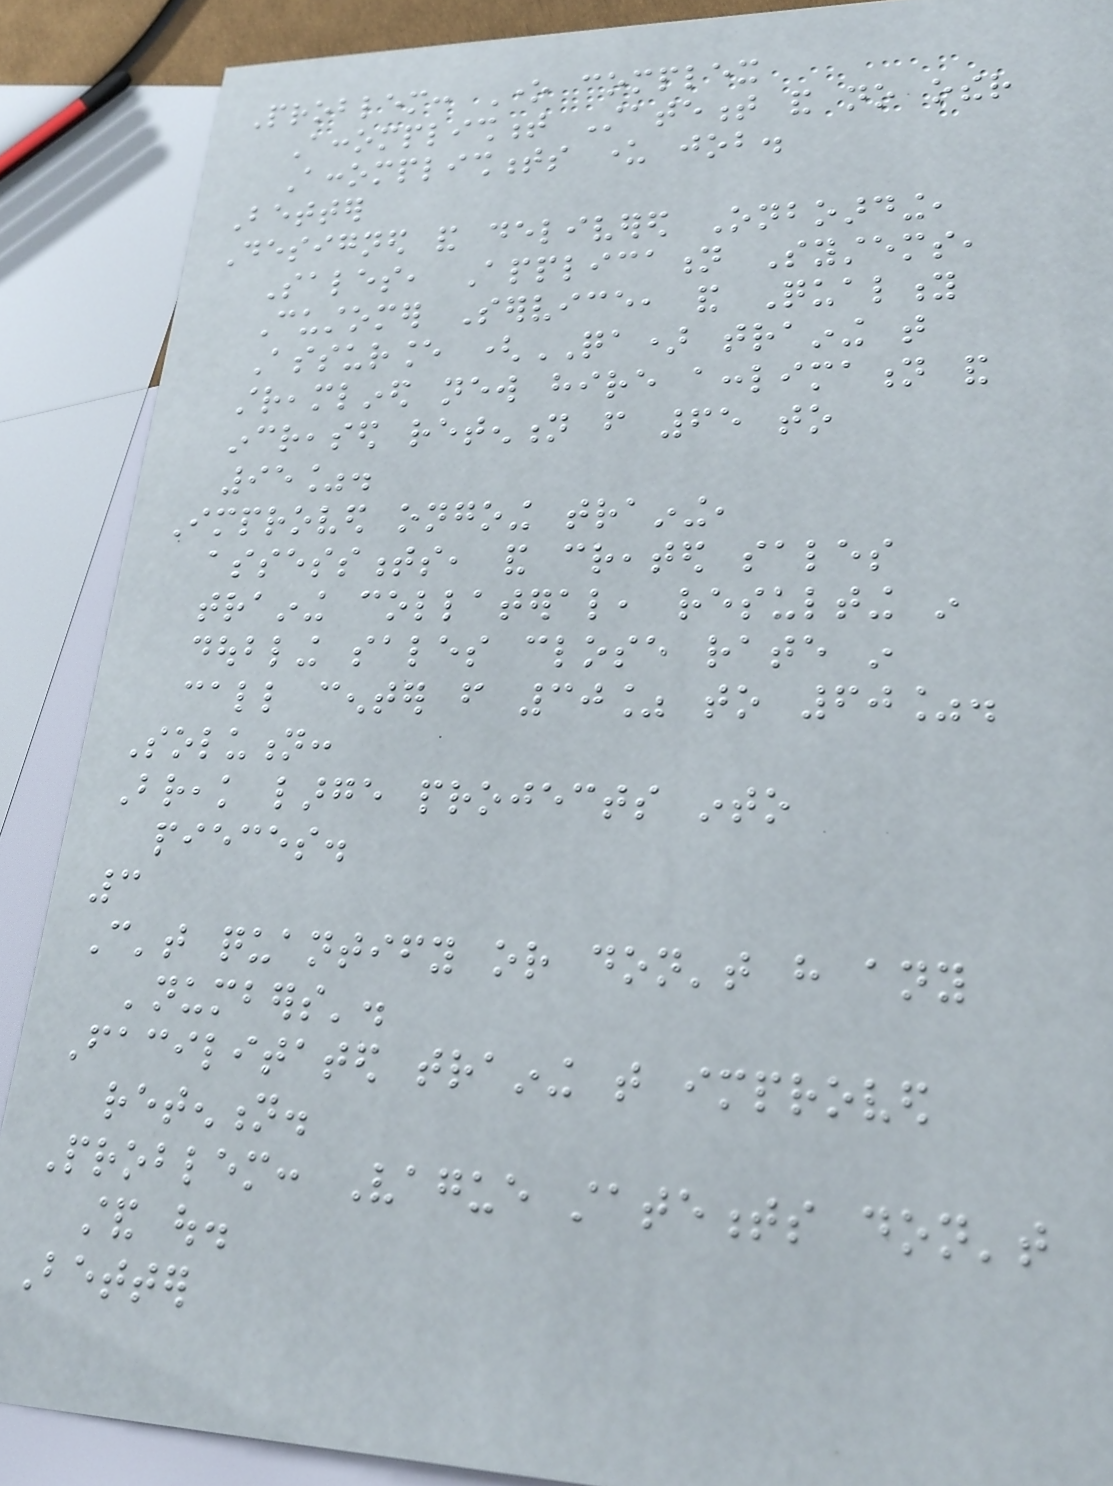Problem: One complex
Accomplishment Statement and no other
Accomplishments under job.
Better
Designed and delivered Onboarding,
Sales, Application Systems,
Customer Service, and Quality
Assurance (QA) training that
streamlined new hire acclimation and
increased retention from 65 to
95%.
Improved ongoing training,
assessments, and created sales
training collateral, resulting in
doubling sales close rate in
call center from 30% to 60%.
Solution:
Break large projects into
pieces.
3
Can't quantify or don't have any
'numbers'.
Facilitated training that improved
retention.
Problem: Vague statements don't
stand out.
Better
